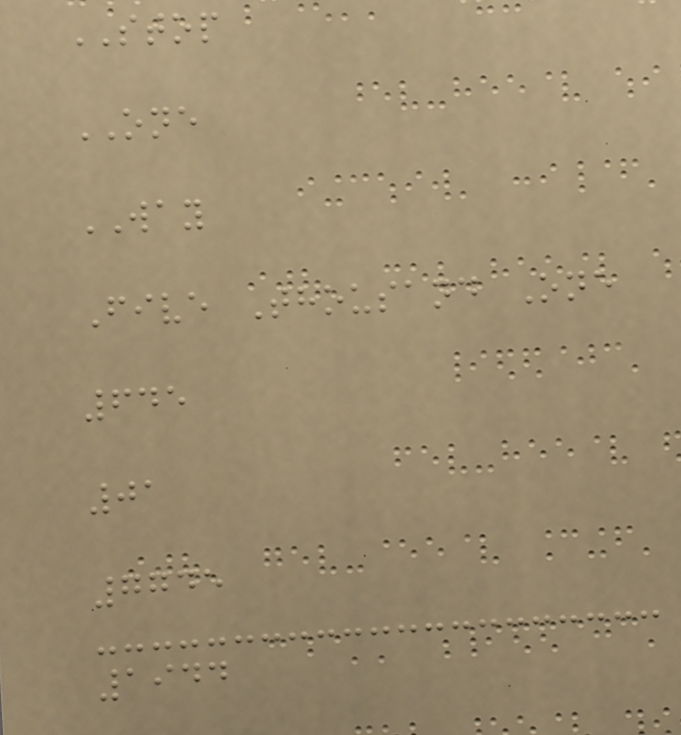STOP
ONE
WAY
Five Thousand One
645
01
7745
1944
